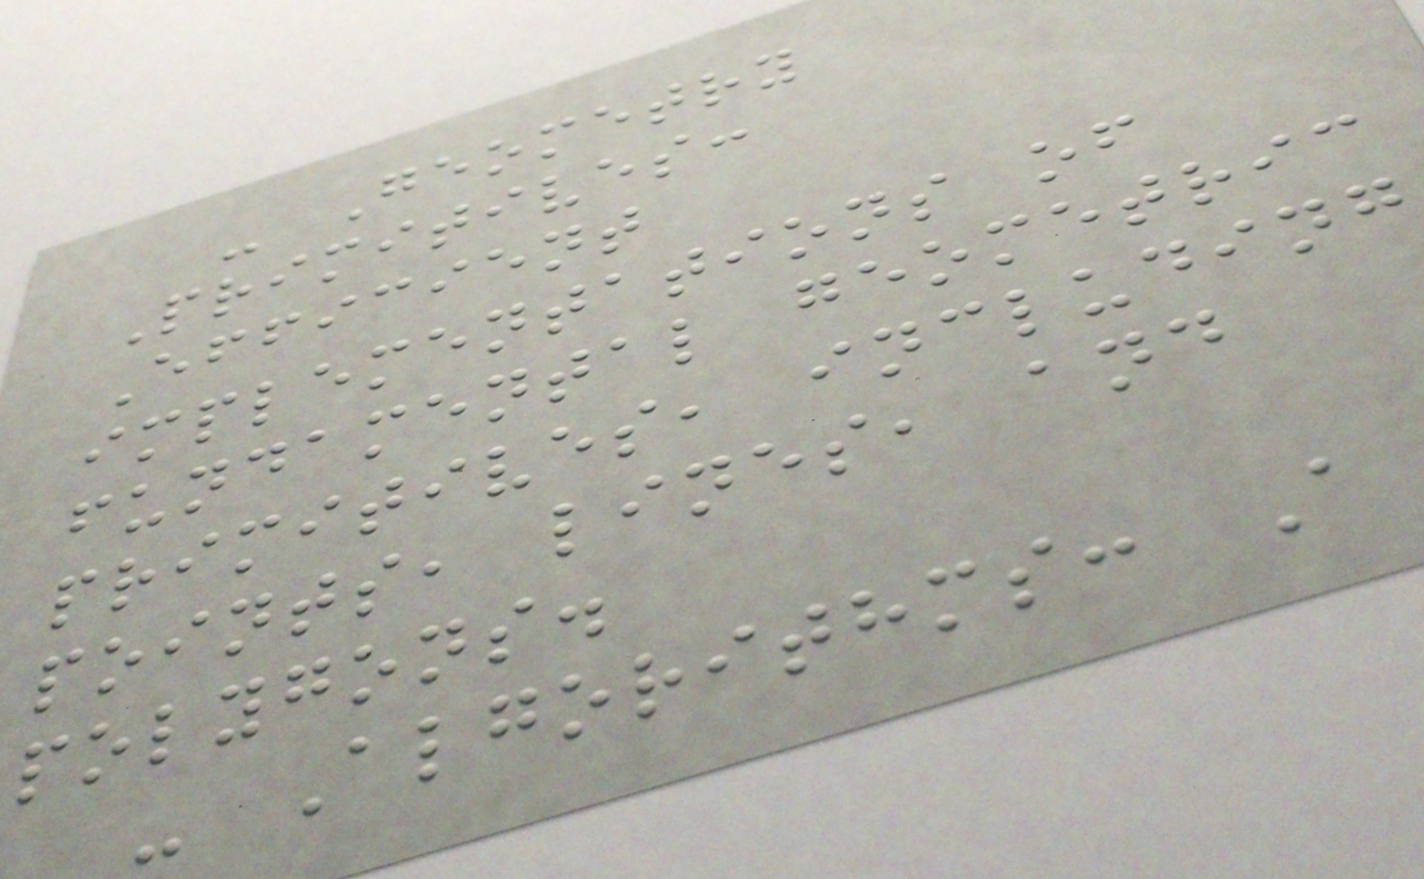- Geometry
Primitives:
Efficient
implementations of
fundamental geometric
primitives, including
points, lines, and
polygons.
- Algorithms: A
